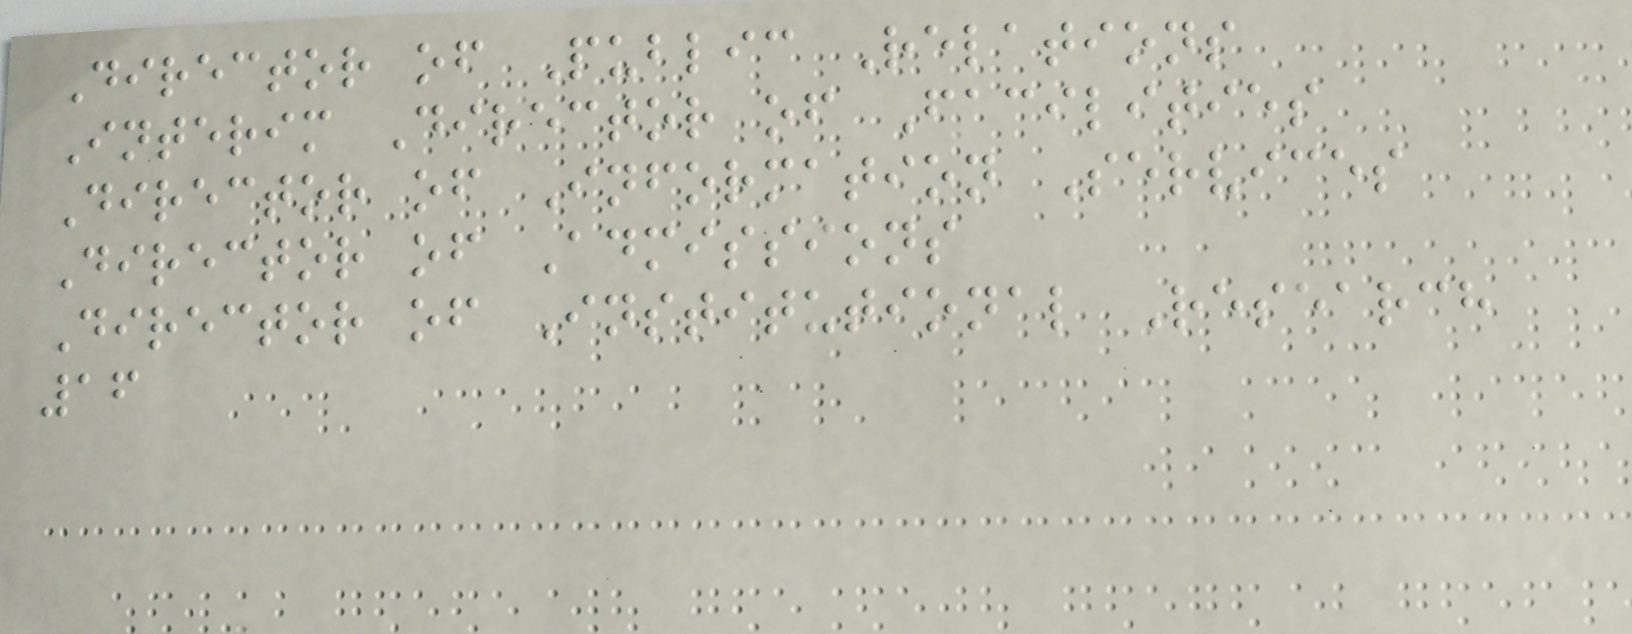Director of Public Relations
Interim Director of Facilities
Director of Information Services
Director of Admissions
Director of Institutional Research
16
